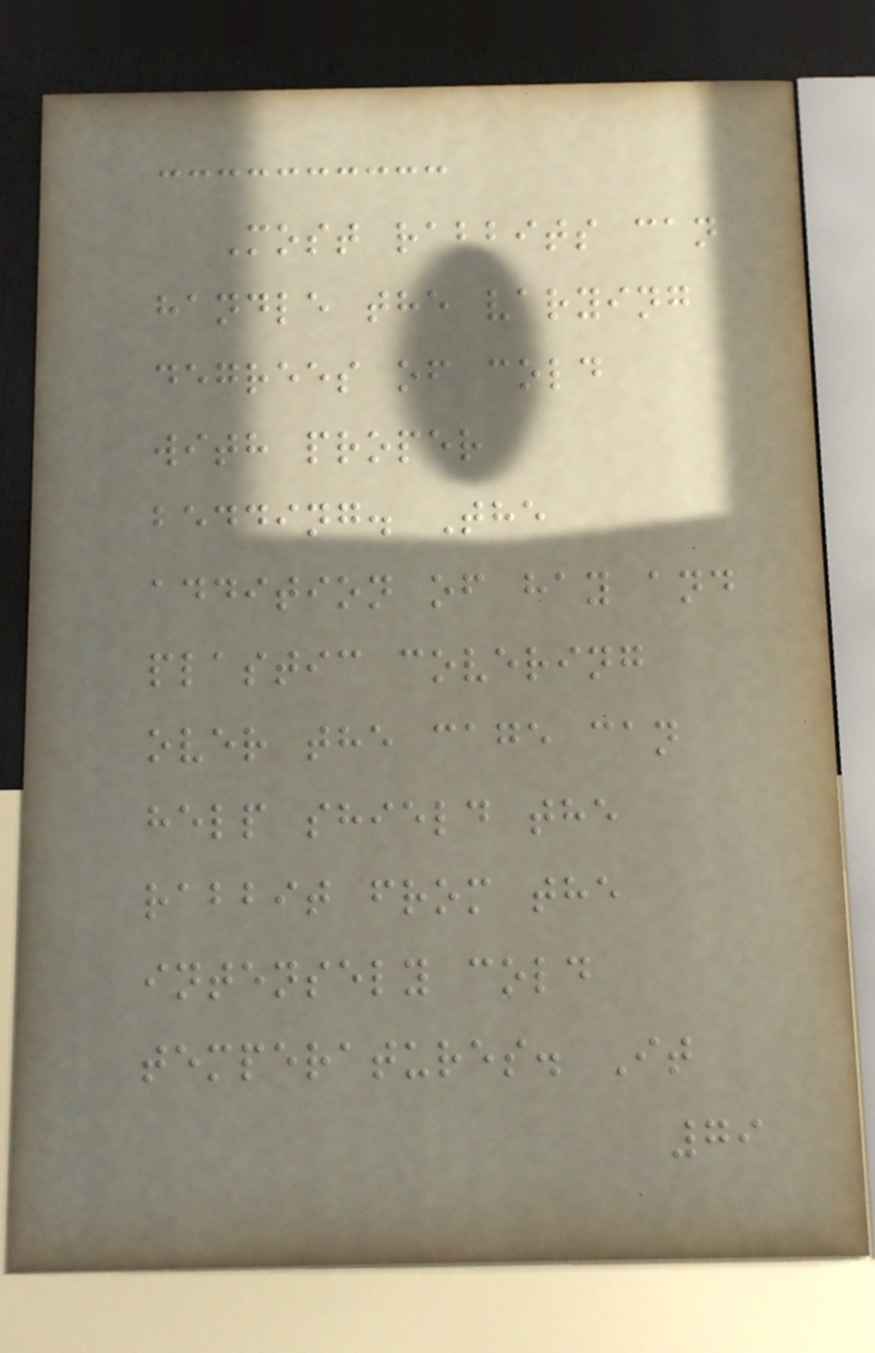Most rabbits can
handle the varying
degrees of cold
with proper
bedding. The
addition of hay and
plastic covering
over the cage can
help shield the
rabbit from the
intensely cold
temperatures. It
79
